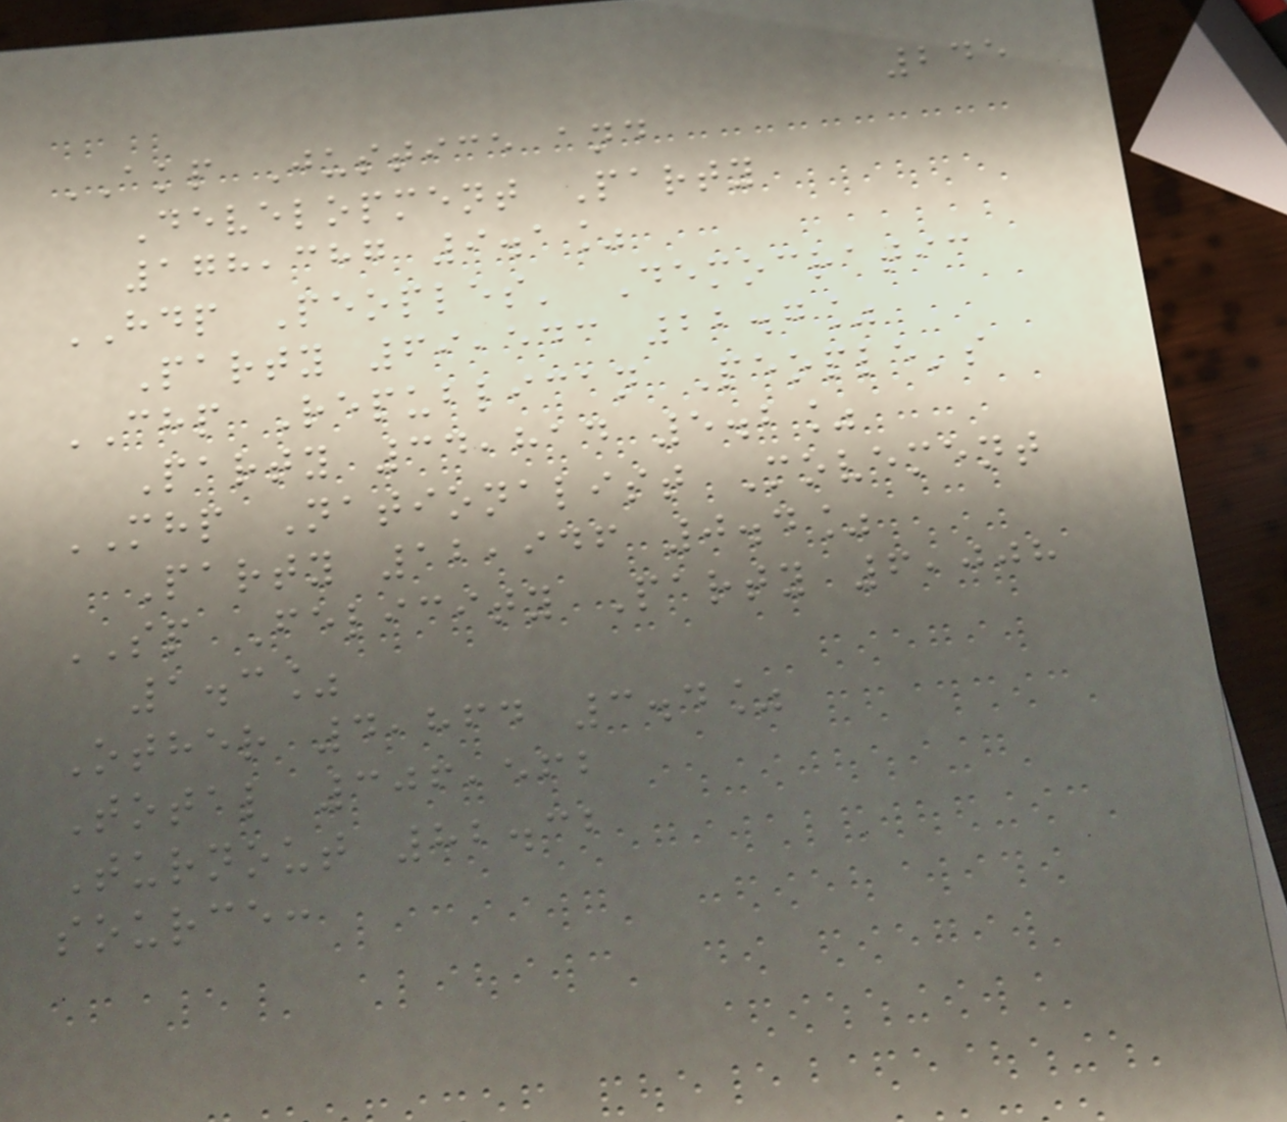245
AKP Justice and
Development Party
178,387 9.1%
HDP Peoples' Democratic
Party 69,543 22.7%
CHP Republican People's
Party 34,814 5.2%
MHP Nationalist Movement
Party 12,946 0.4%
SP Felicity Party 6,008
1.3%
Other 4,864 3.4%
Total 306,562
Turnout 82.32
source:
